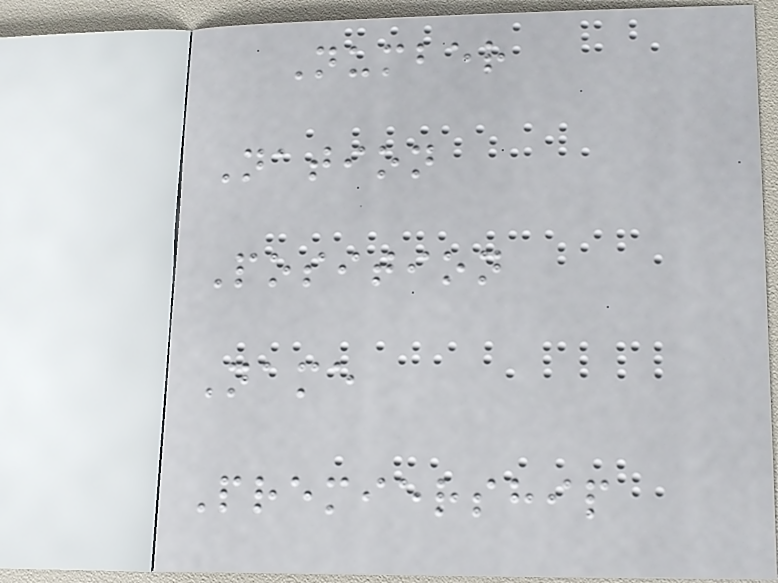Number
Nation
Position
Name
Premiership
